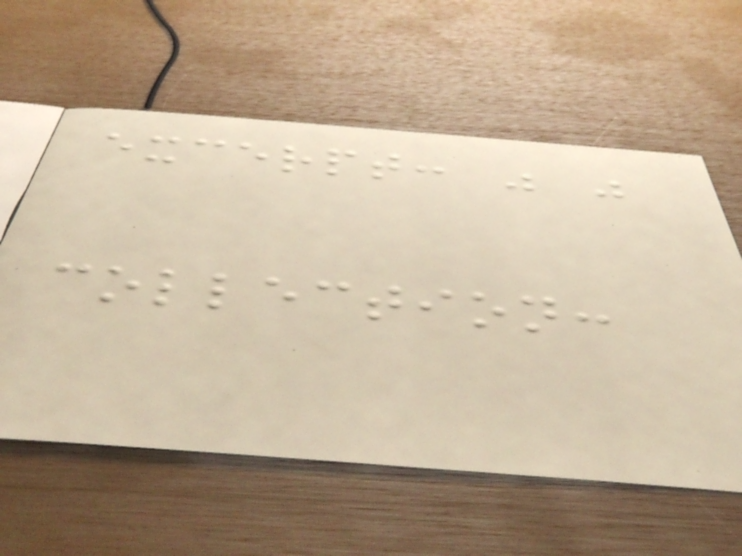excerpt: " "
collection:
